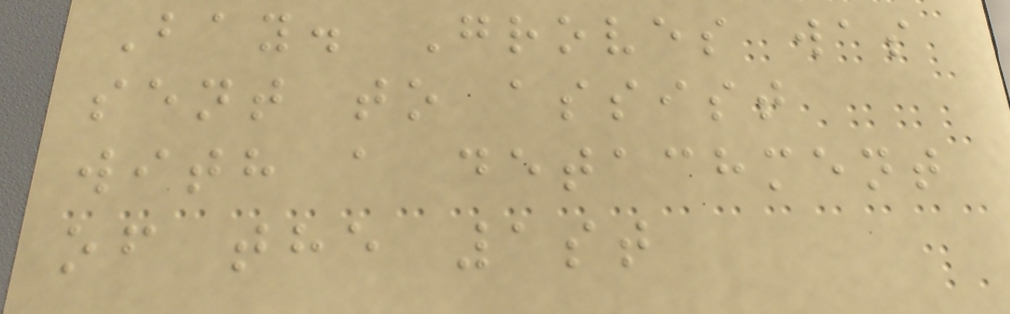Bay. Groves was
sent to assist
with a detachment
of the 1st
